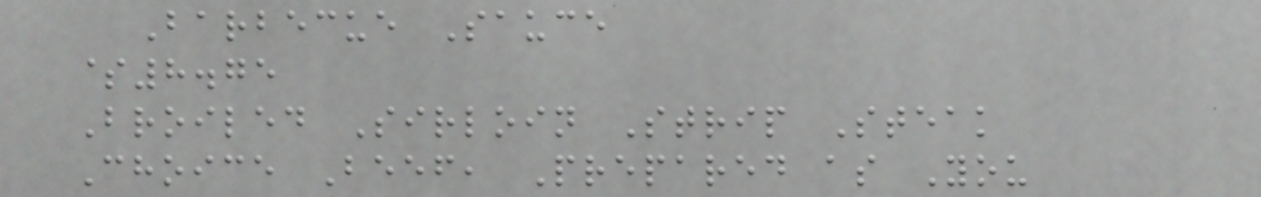Barbecue Sauce
$8.75
Broiled Sirloin Strip Steak
Choice Beef, Prepared as You
